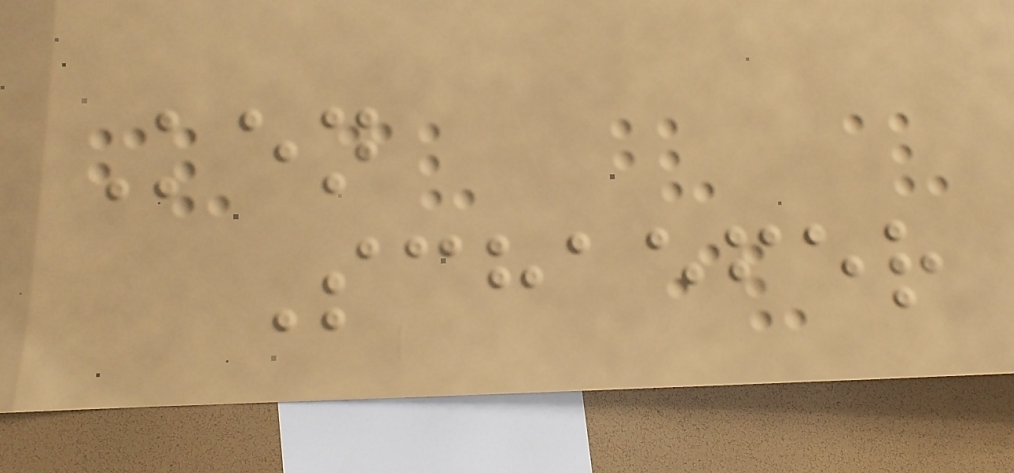Ken
Schaefer
